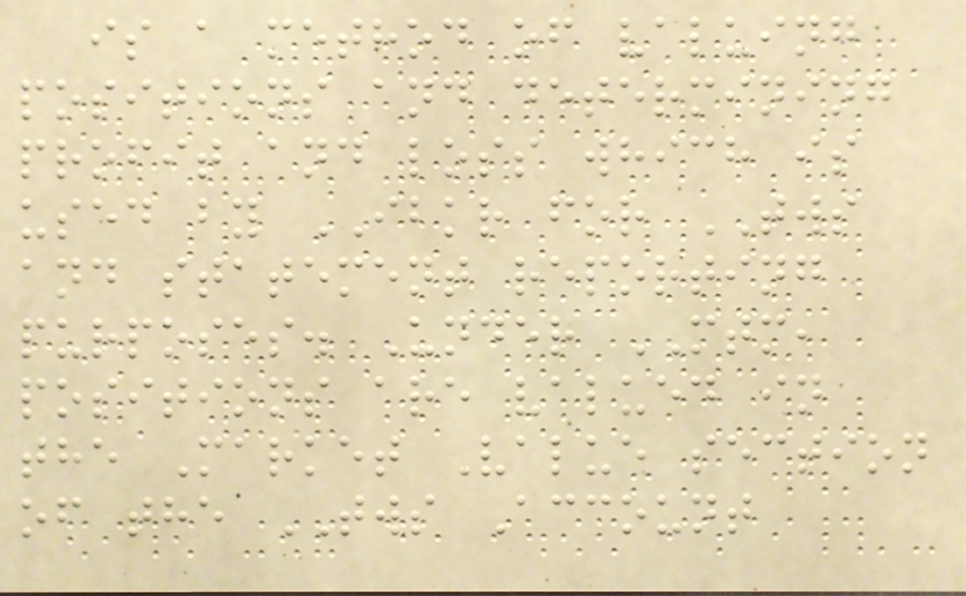is a method of valuing
positions and determining
profit and loss which is
used by IBKR for TWS
and statement reporting
purposes. Under MTM,
positions are valued in
the Market Value section
of the TWS Account
